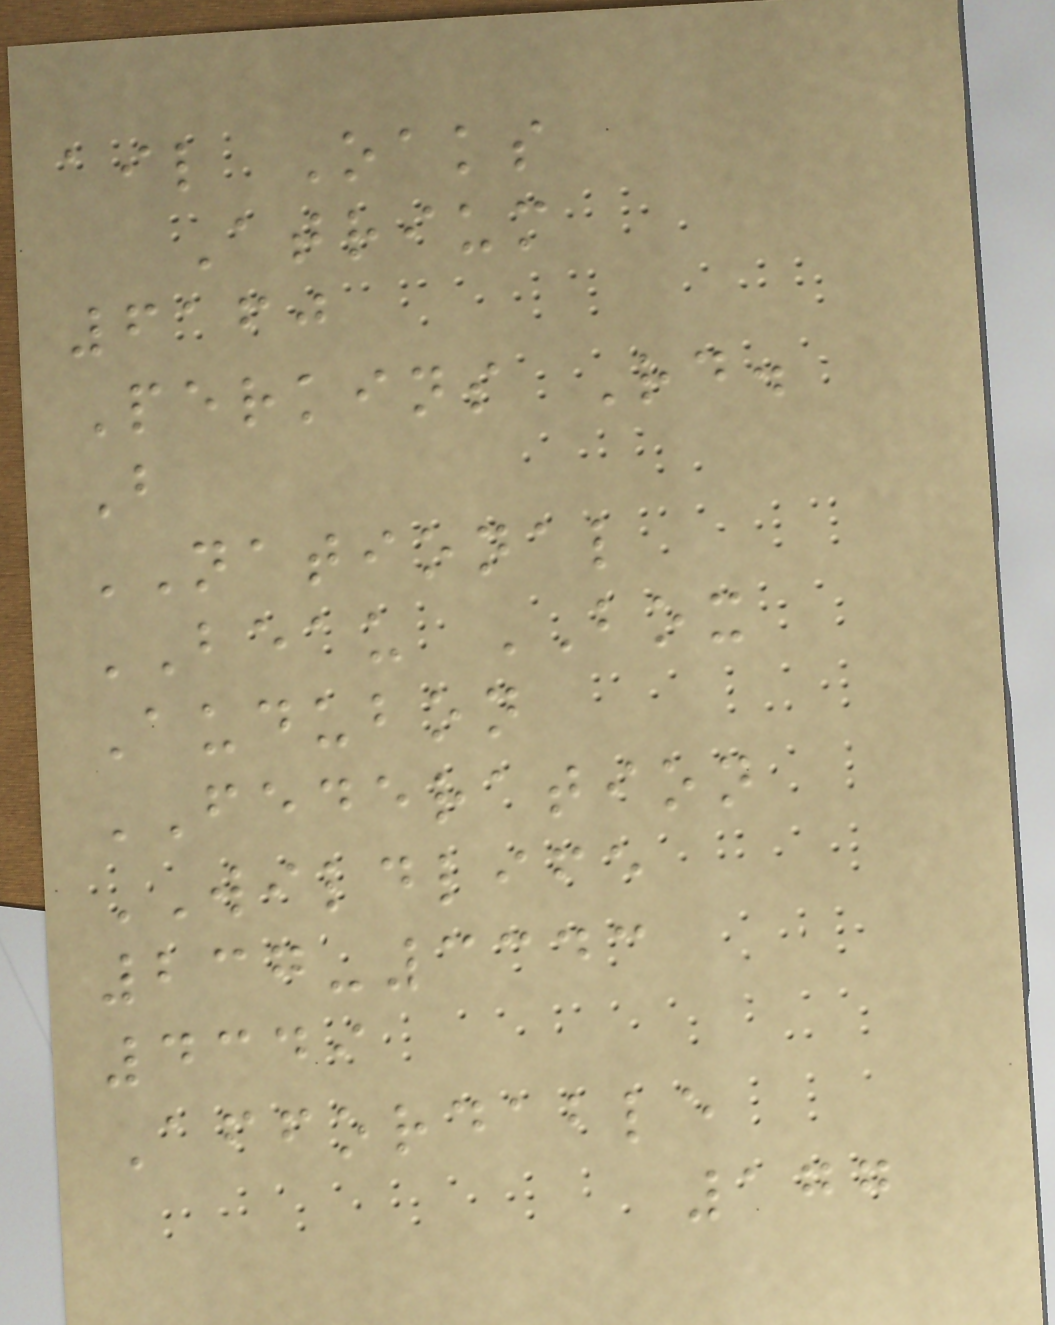ail Oaks
Atrium
6160
Perkins Rd.
B
NATIONAL
BEAU BOX
Audubon
FEDERATION
WILDLIFE
237-3343
4349
Affordable
177
